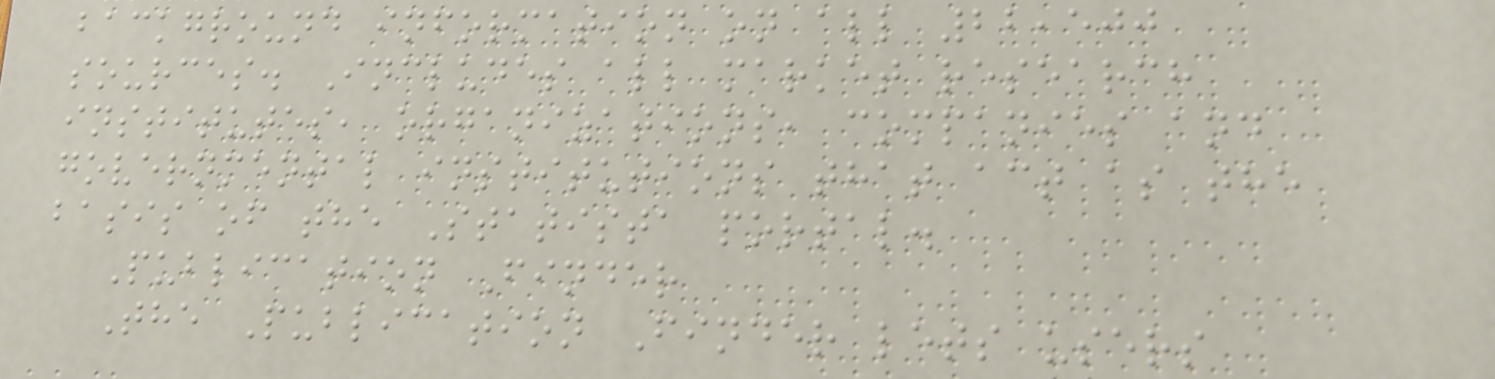background information on all 22,500
sources. Includes all market research
institutes, organizations, companies and
governmental institutions that act as the
basis of the Statista portal.
Publication Finder
The Publication Finder lets users
